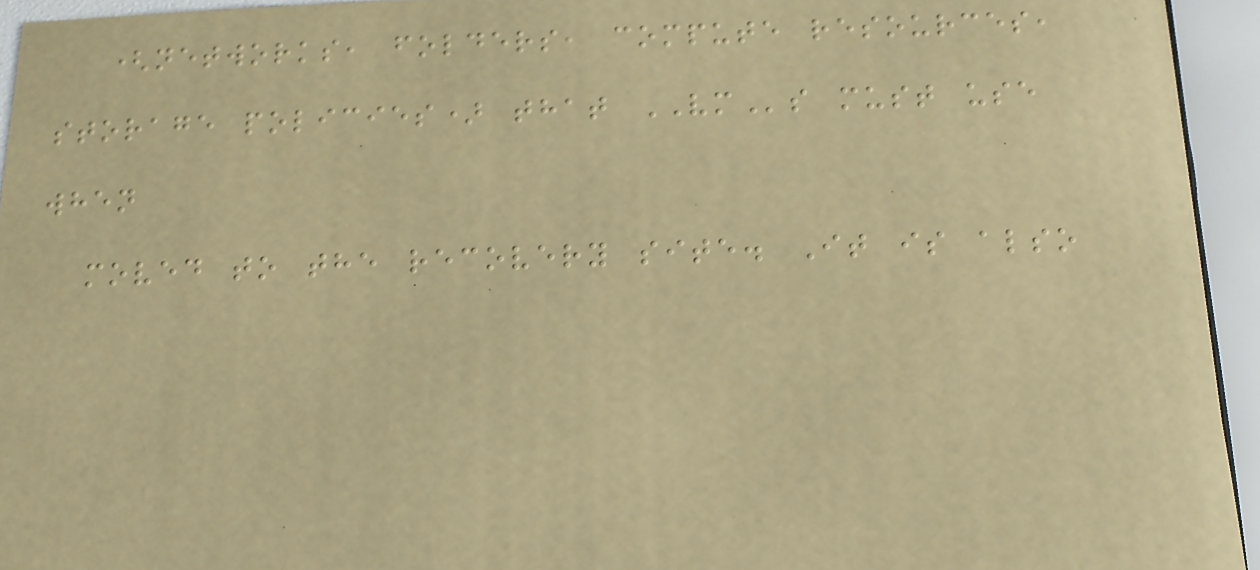(networks, folders, compute resources,
storage policies) that VMs must use
when
moved to the recovery site. It is also
